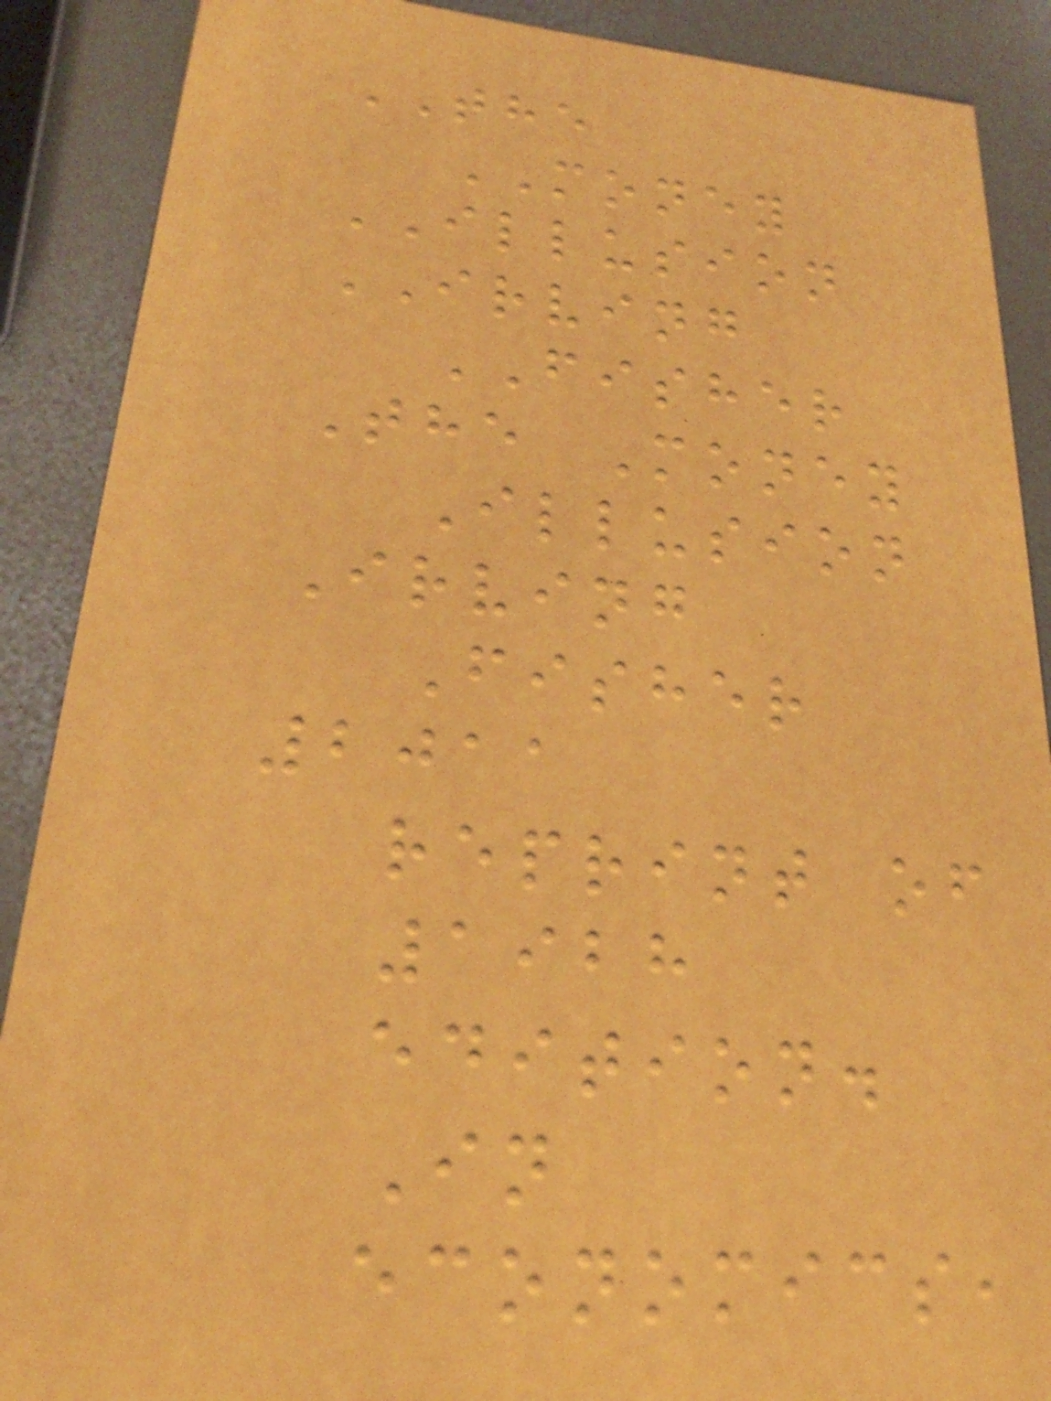THE
MONEY
ILLUSION
IRVING
FISHER
The Money
Illusion
Irving
Fisher
2011
reprint of
1928
edition.
In
economics,
